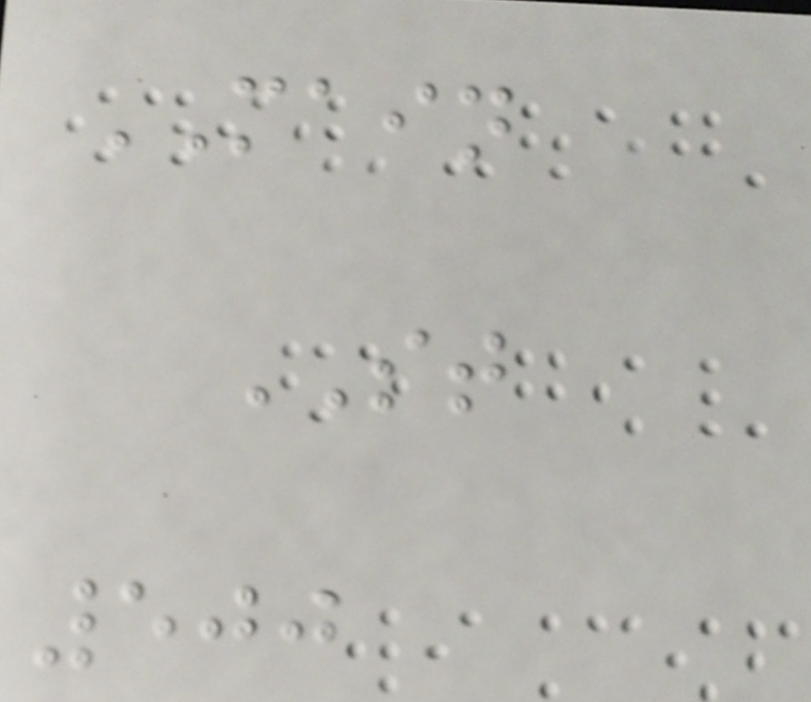MAIN
ST
500
